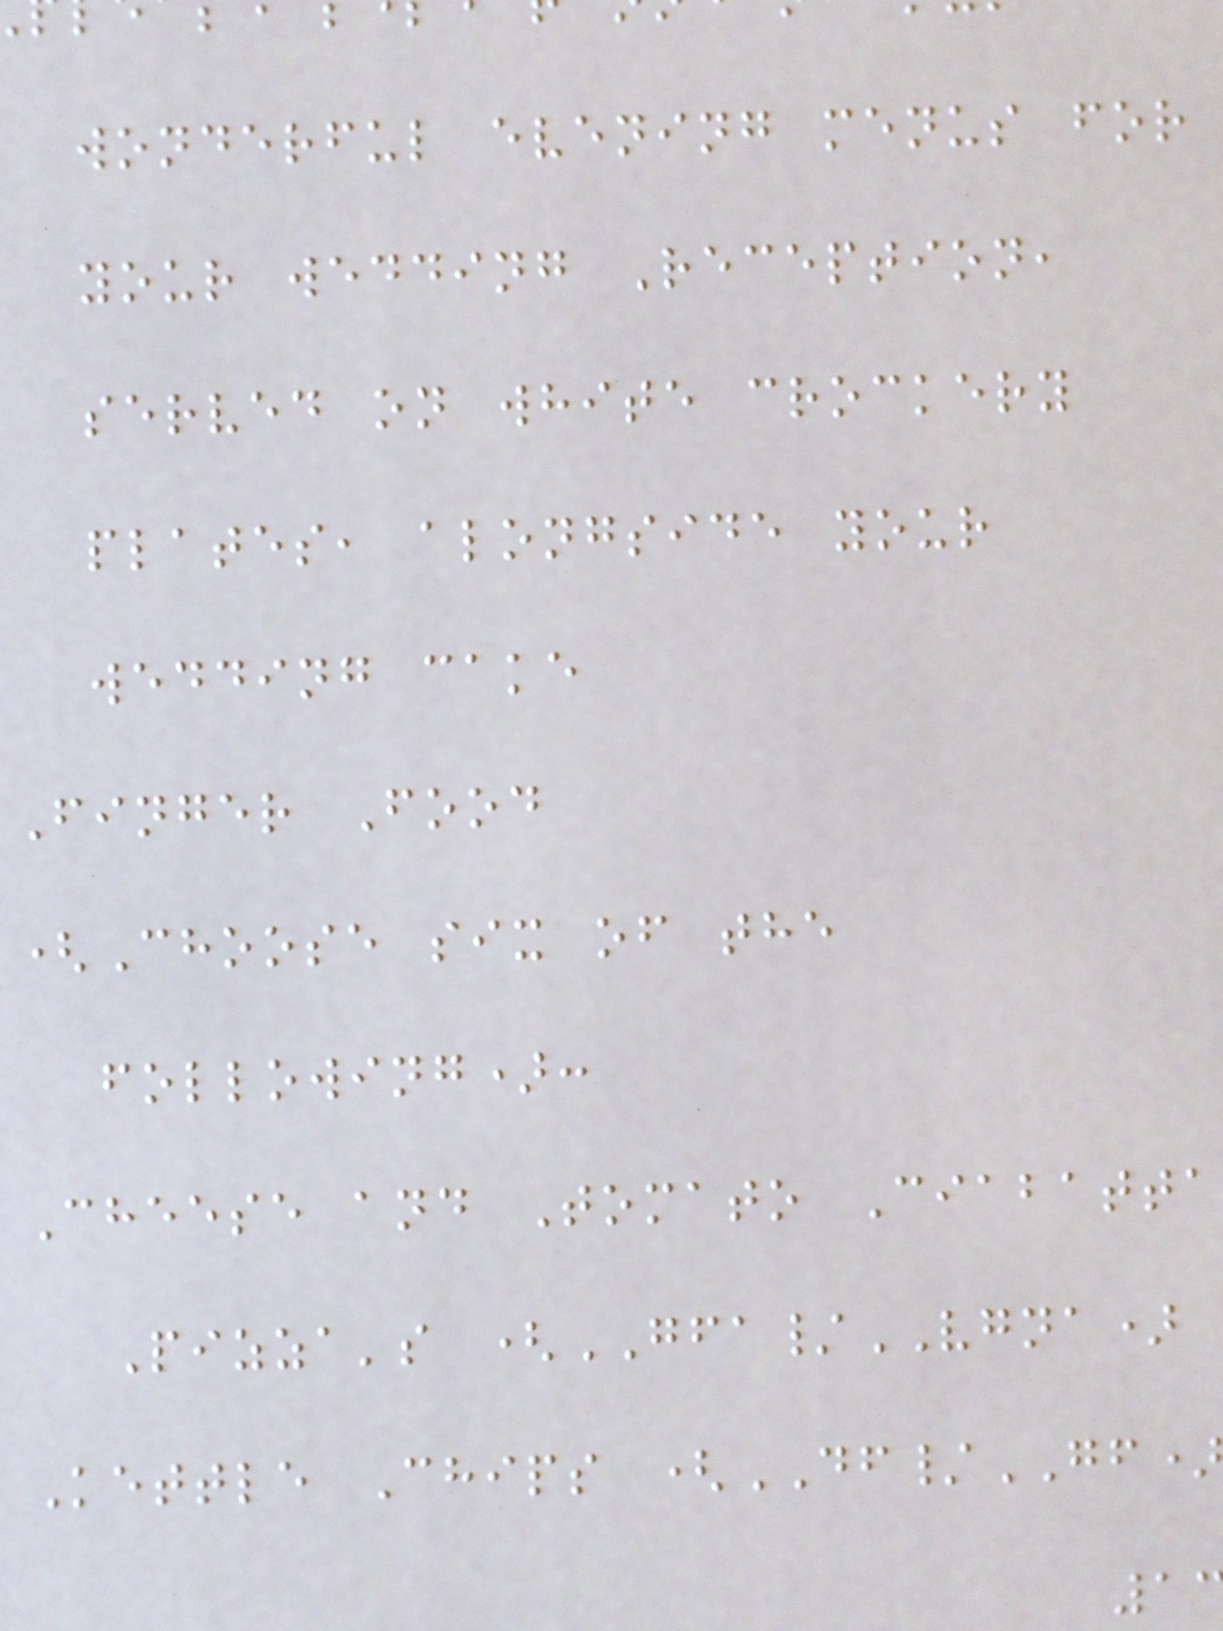wonderful evening menus for
your wedding Reception,
served on white crockery
plates, alongside your
wedding cake
Finger Food
(Choose six of the
following):
Cheese and Tomato Ciabatta
Pizza's (GFA/VGNA)
Kettle Chips (DF/GF)
